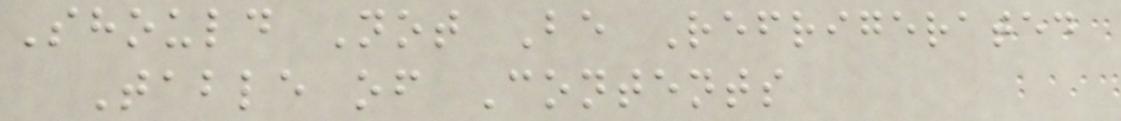Should Not Be Refrigerated
Table of Contents
